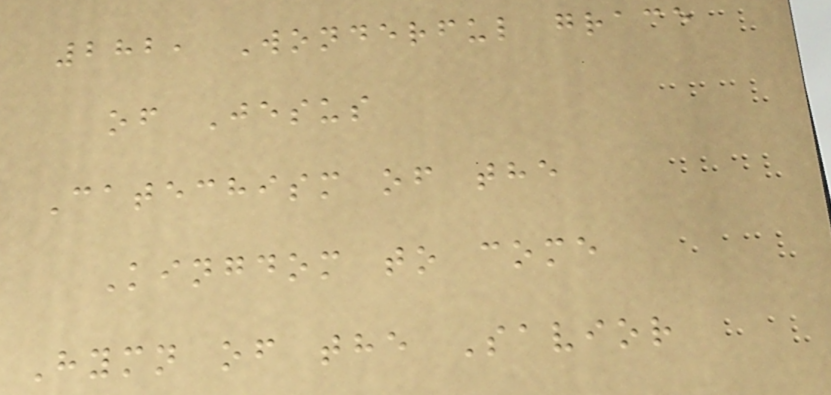282, Wonderful grace
of Jesus
Catechism of the
Kingdom to come
Hymn of the Savior
